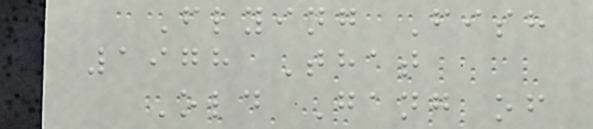Flying Fish
1978 That
Old Gang of
